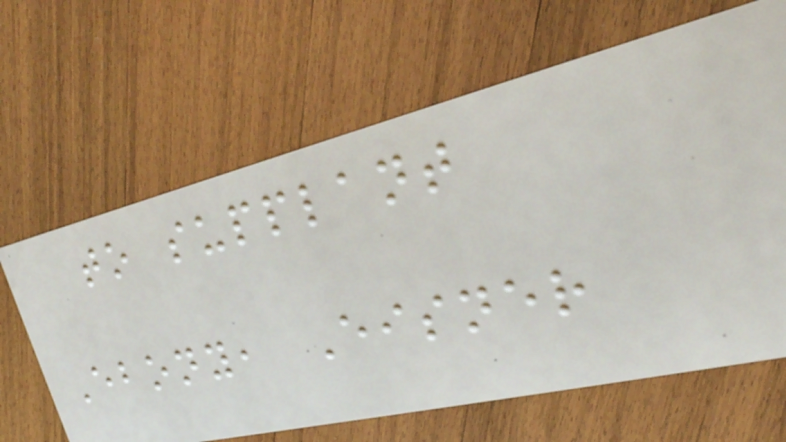to supplant
Ebony, Eisner
